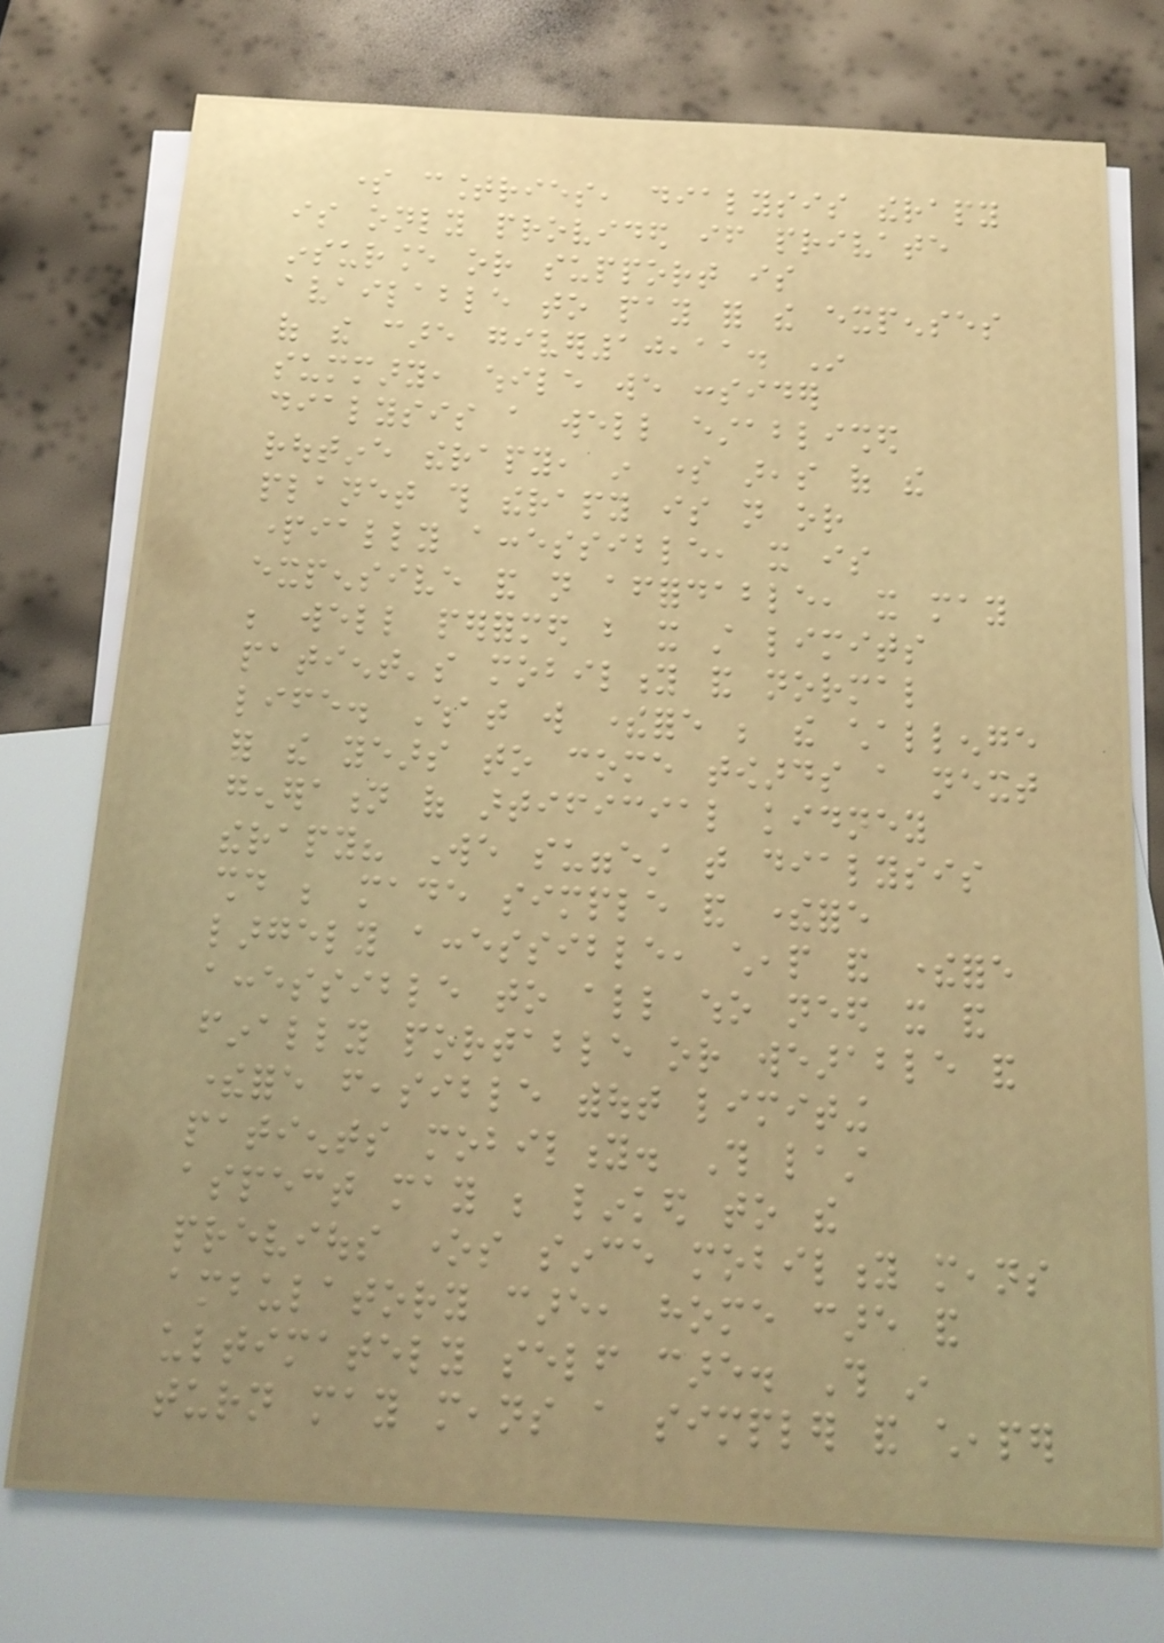some countries, dialysis therapy
is only provided if private
insurance or support is
available to pay for the expenses
of the care giver10,11. In
summary, while we consider
dialysis a well established
routine therapy, in some areas of the
planet this therapy is not or
partially accessible, it is
expensive and not affordable, it may
be well performed but it still limits
patient's mobility and normal
life. What will therefore be the challenge
for the years to come towards a next
generation of artificial kidney
therapy? We suggest that dialysis
should be made simple and therefore
largely accessible, cheap and therefore
accessible to all who need it and
finally portable or wearable and
therefore feasible without limiting
patients mobility. This last
aspect may be linked to the
previous ones since mobility means
ambulatory care, home care and
ultimately self care. This in
turn may means a simpler and cheaper
